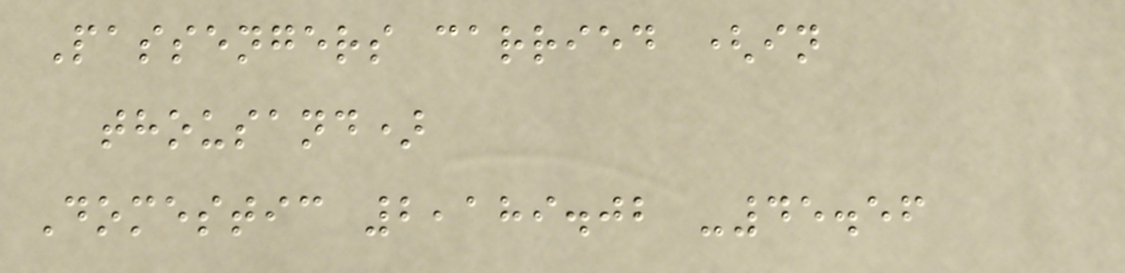Passengers carried (in
thousand)
Domestic 2,189.02 -45.56
